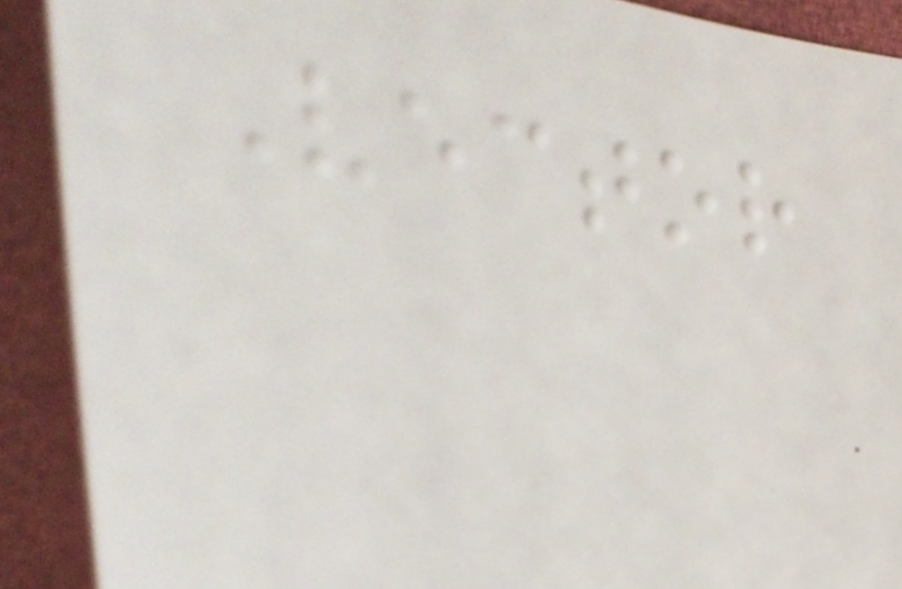Vector
